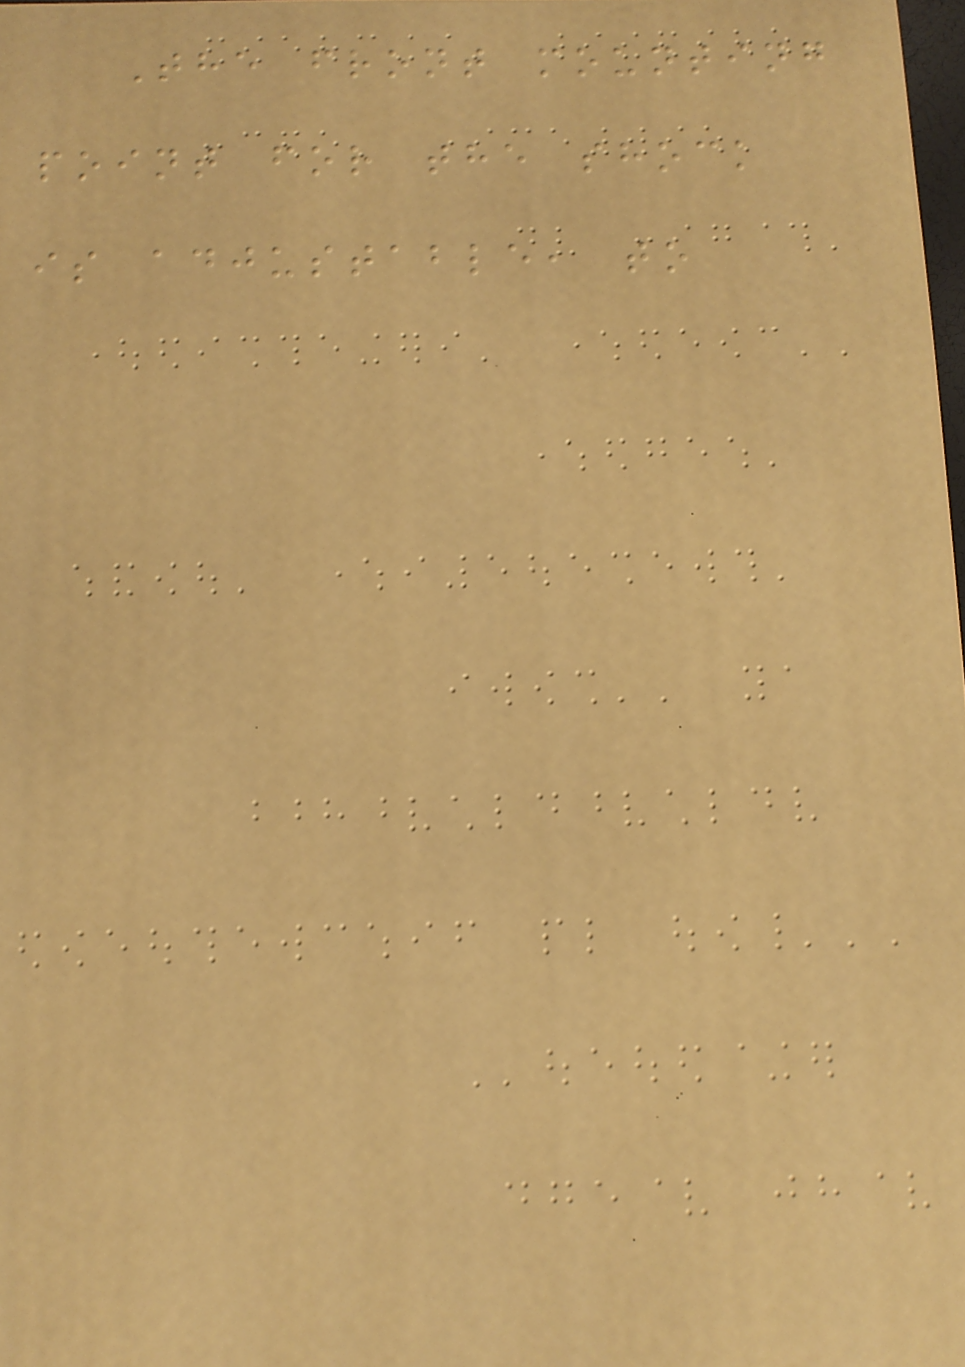The front mounting
point for the shock
is adjustable, to
